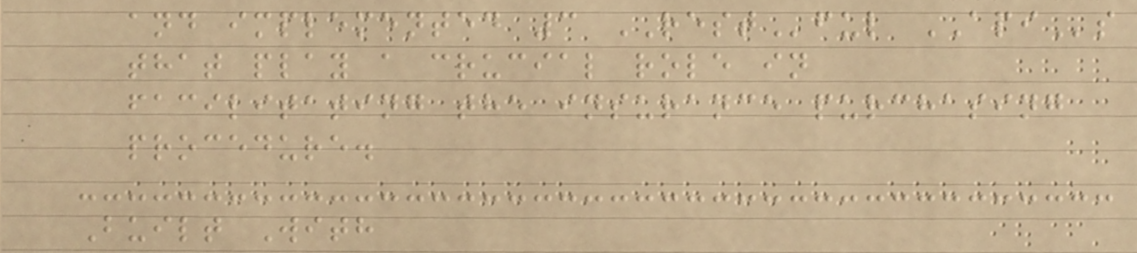and implemented 3 RESTful APIs
that play a crucial role in
facilitating the insurance purchasing
procedure.
Built With
